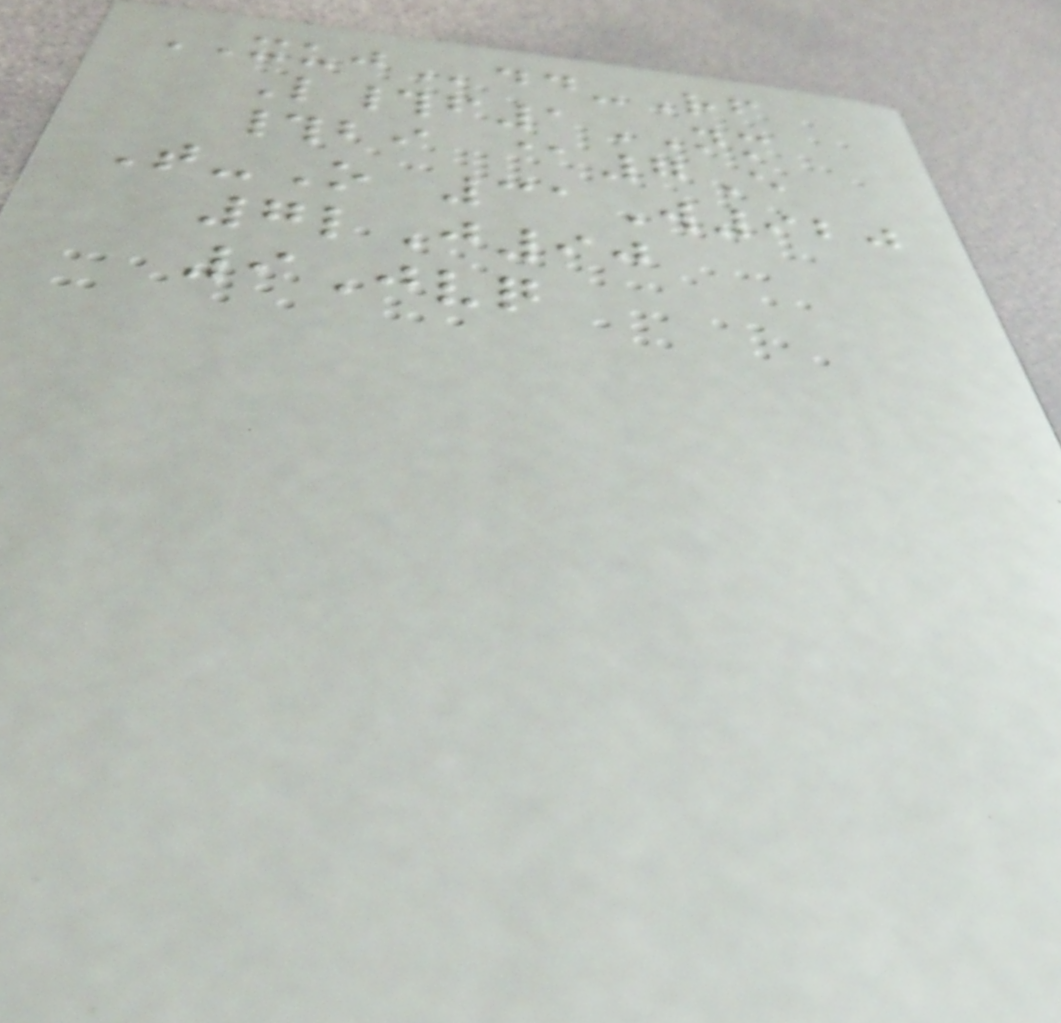XUJdd-Rf
L#f1NM
#bi @7E
T-O 31W920
7lJ90
9Jvq
